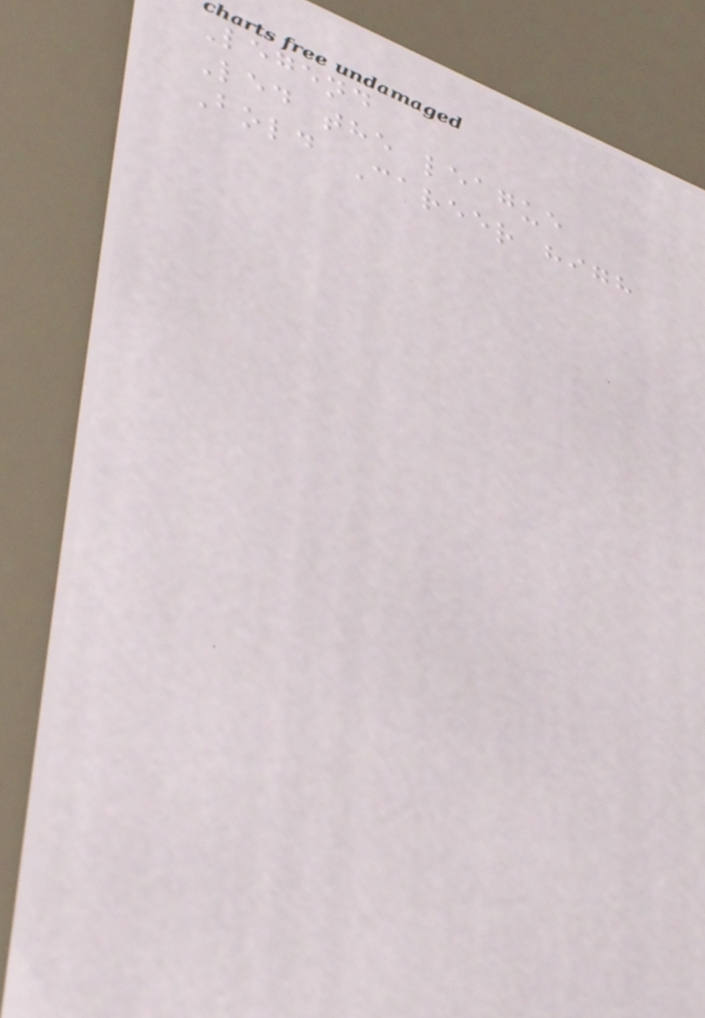Legend
Led the league
Bold Career high
